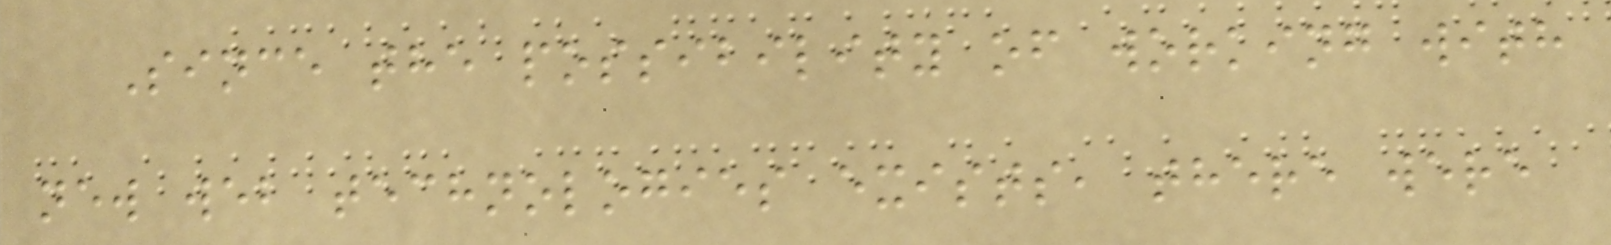Since the possibility of working with
new web technologies exists, there were
